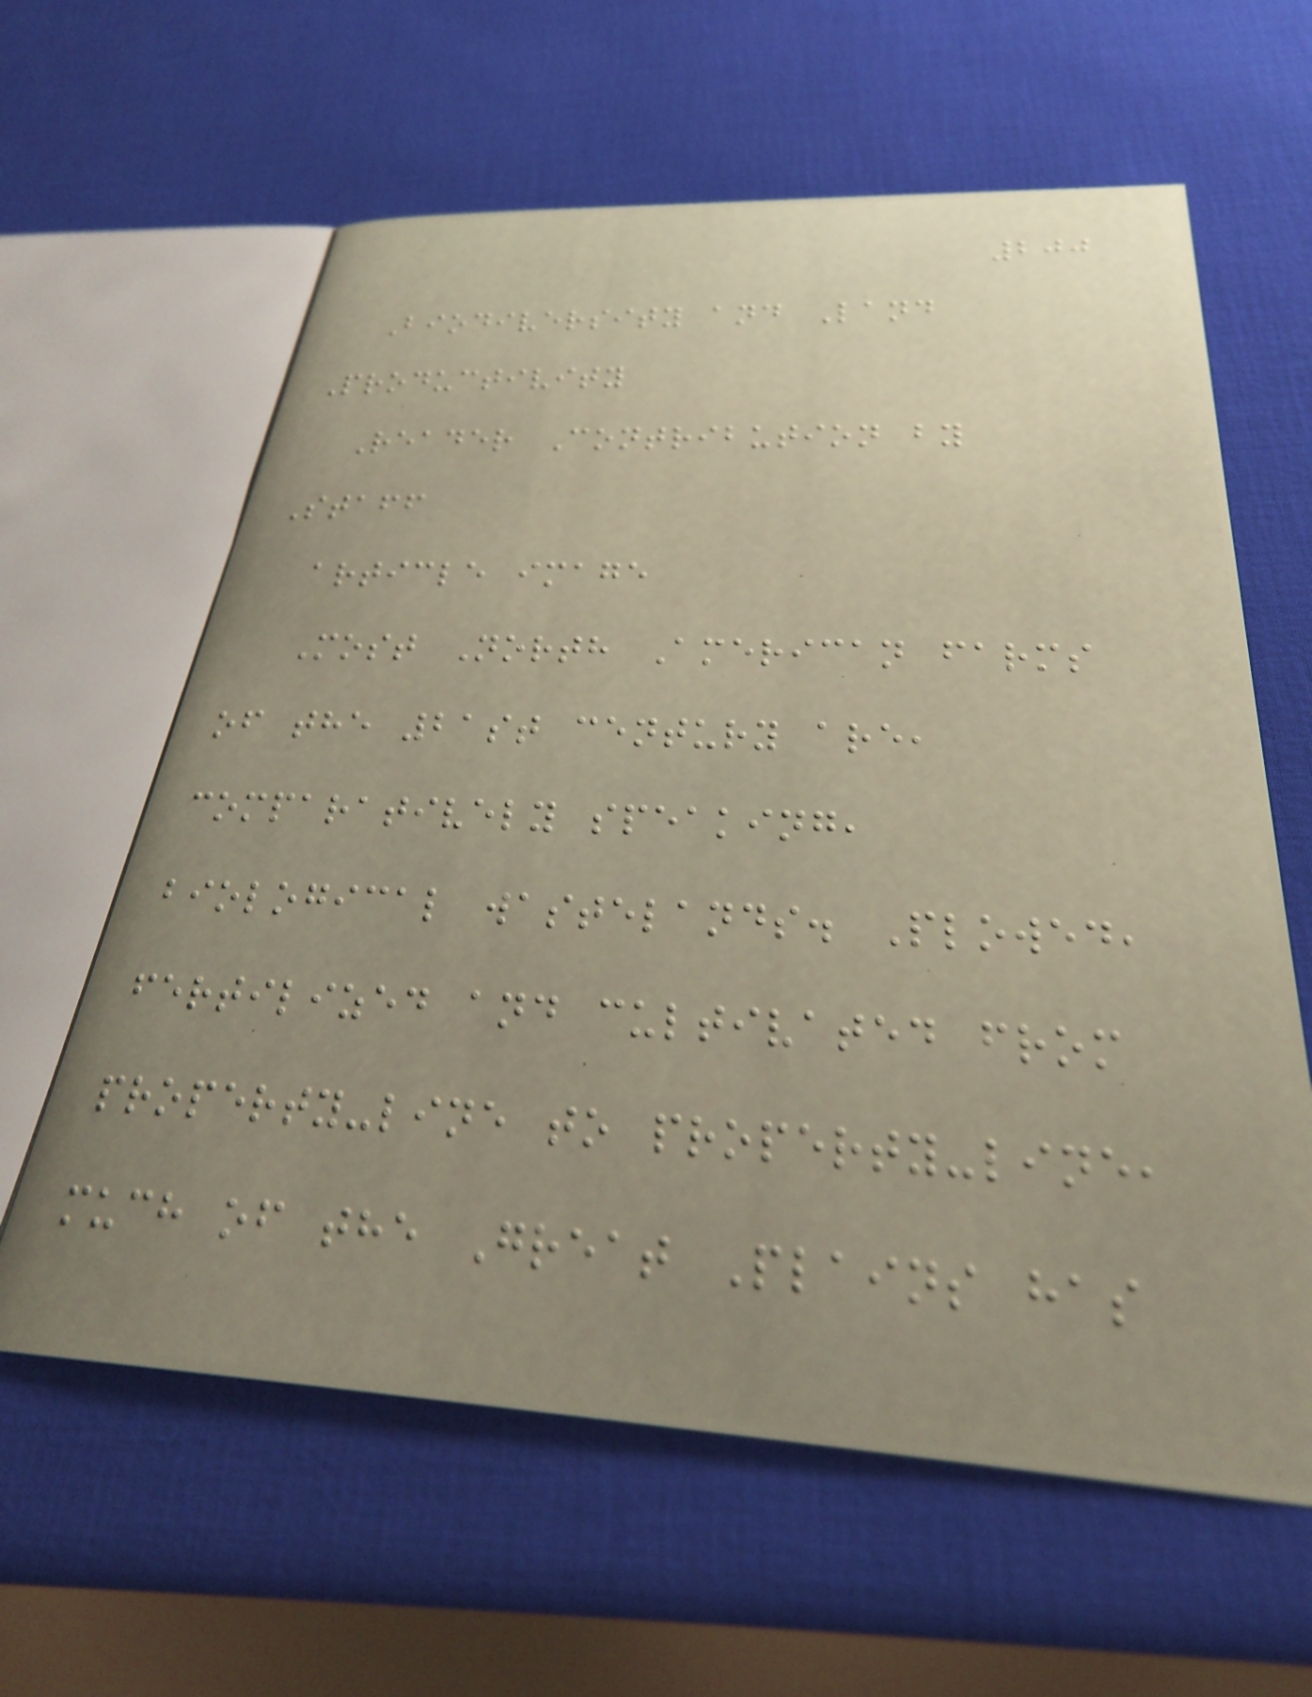200
Biodiversity and Land
Productivity
Reader Contribution by
Staff
article image
Most North American farms
of the 21st century are,
comparatively speaking,
biological wastelands. Plowed,
fertilized and cultivated from
property-line to property-line,
much of the Great Plains has
